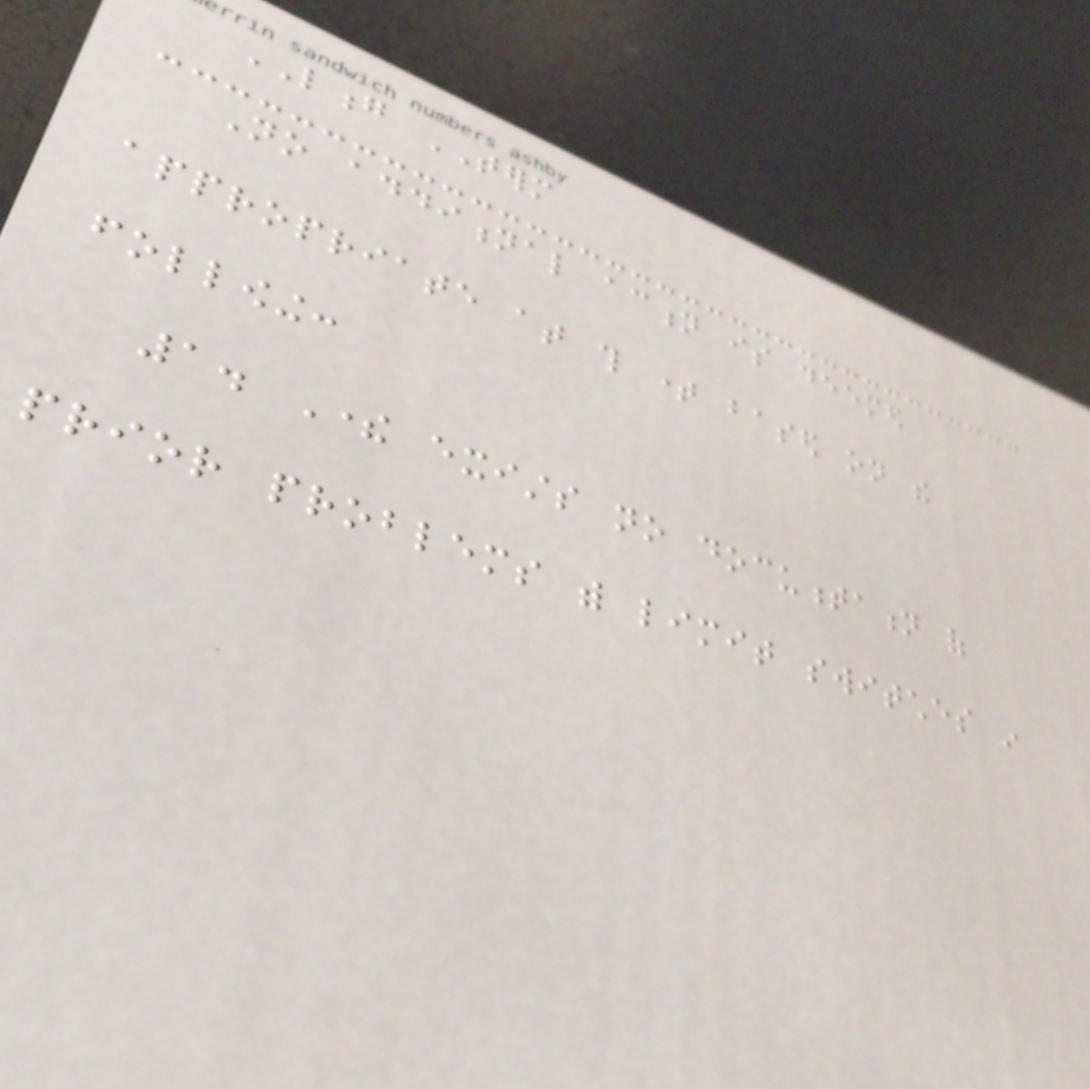LONG TERM
No additional action is deemed
appropriate at this time based on the
following:
1. There exists no documentation of
prior problems with limit switches in
